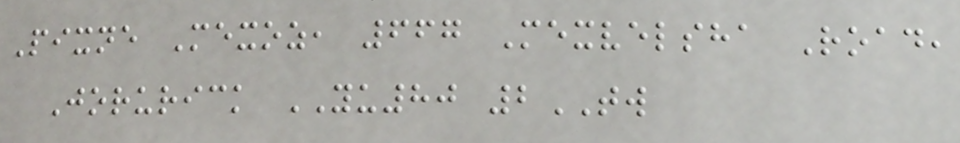Pixne Mexoz, 667 Mexvelsha Road,
Jorurick YU80 2TW
